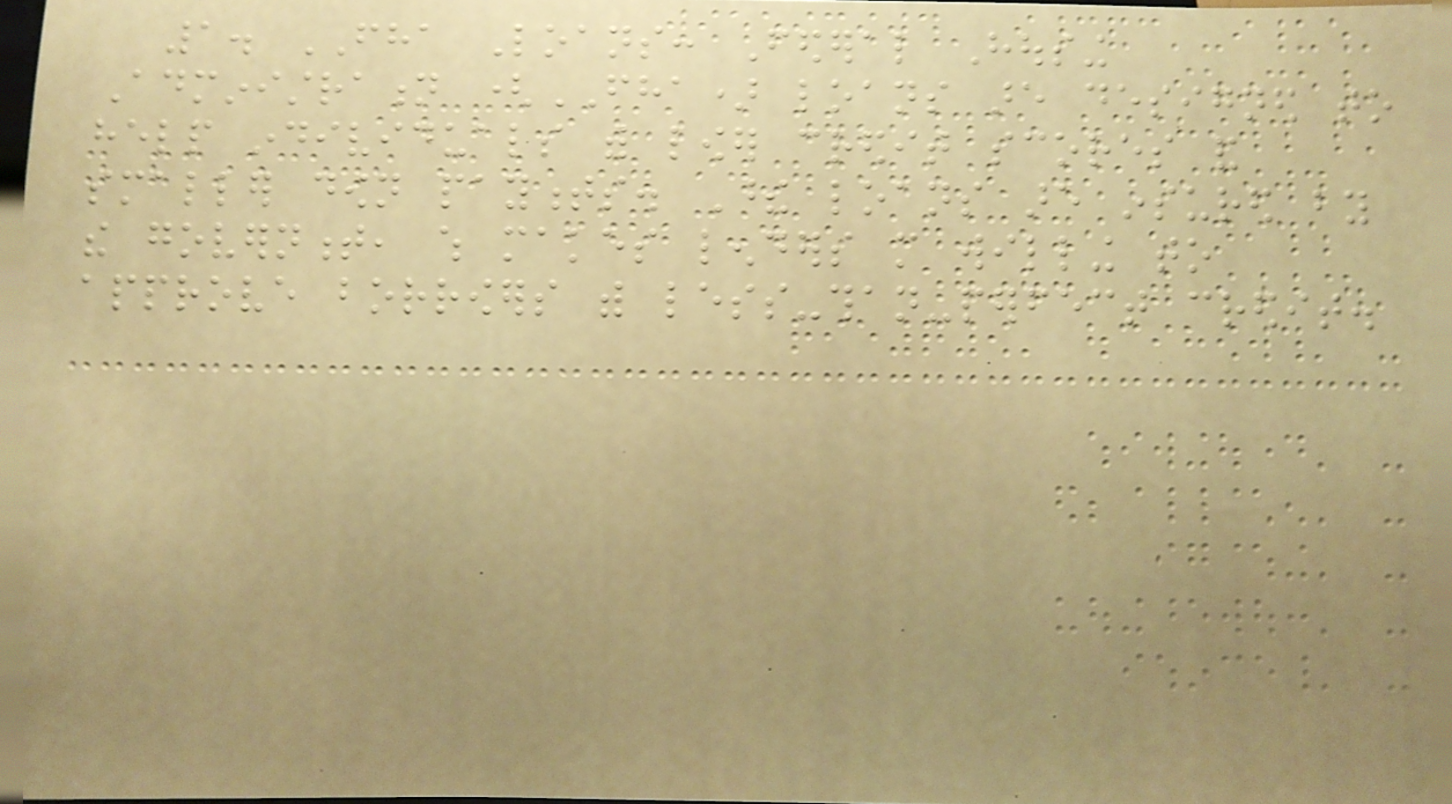1. FHA Loans: Federal Housing
Administration (FHA) loans are designed to
help individuals with lower credit scores and
smaller down payments. These loans are insured by
the government, which makes lenders more willing to
approve borrowers with less-than-perfect credit.
